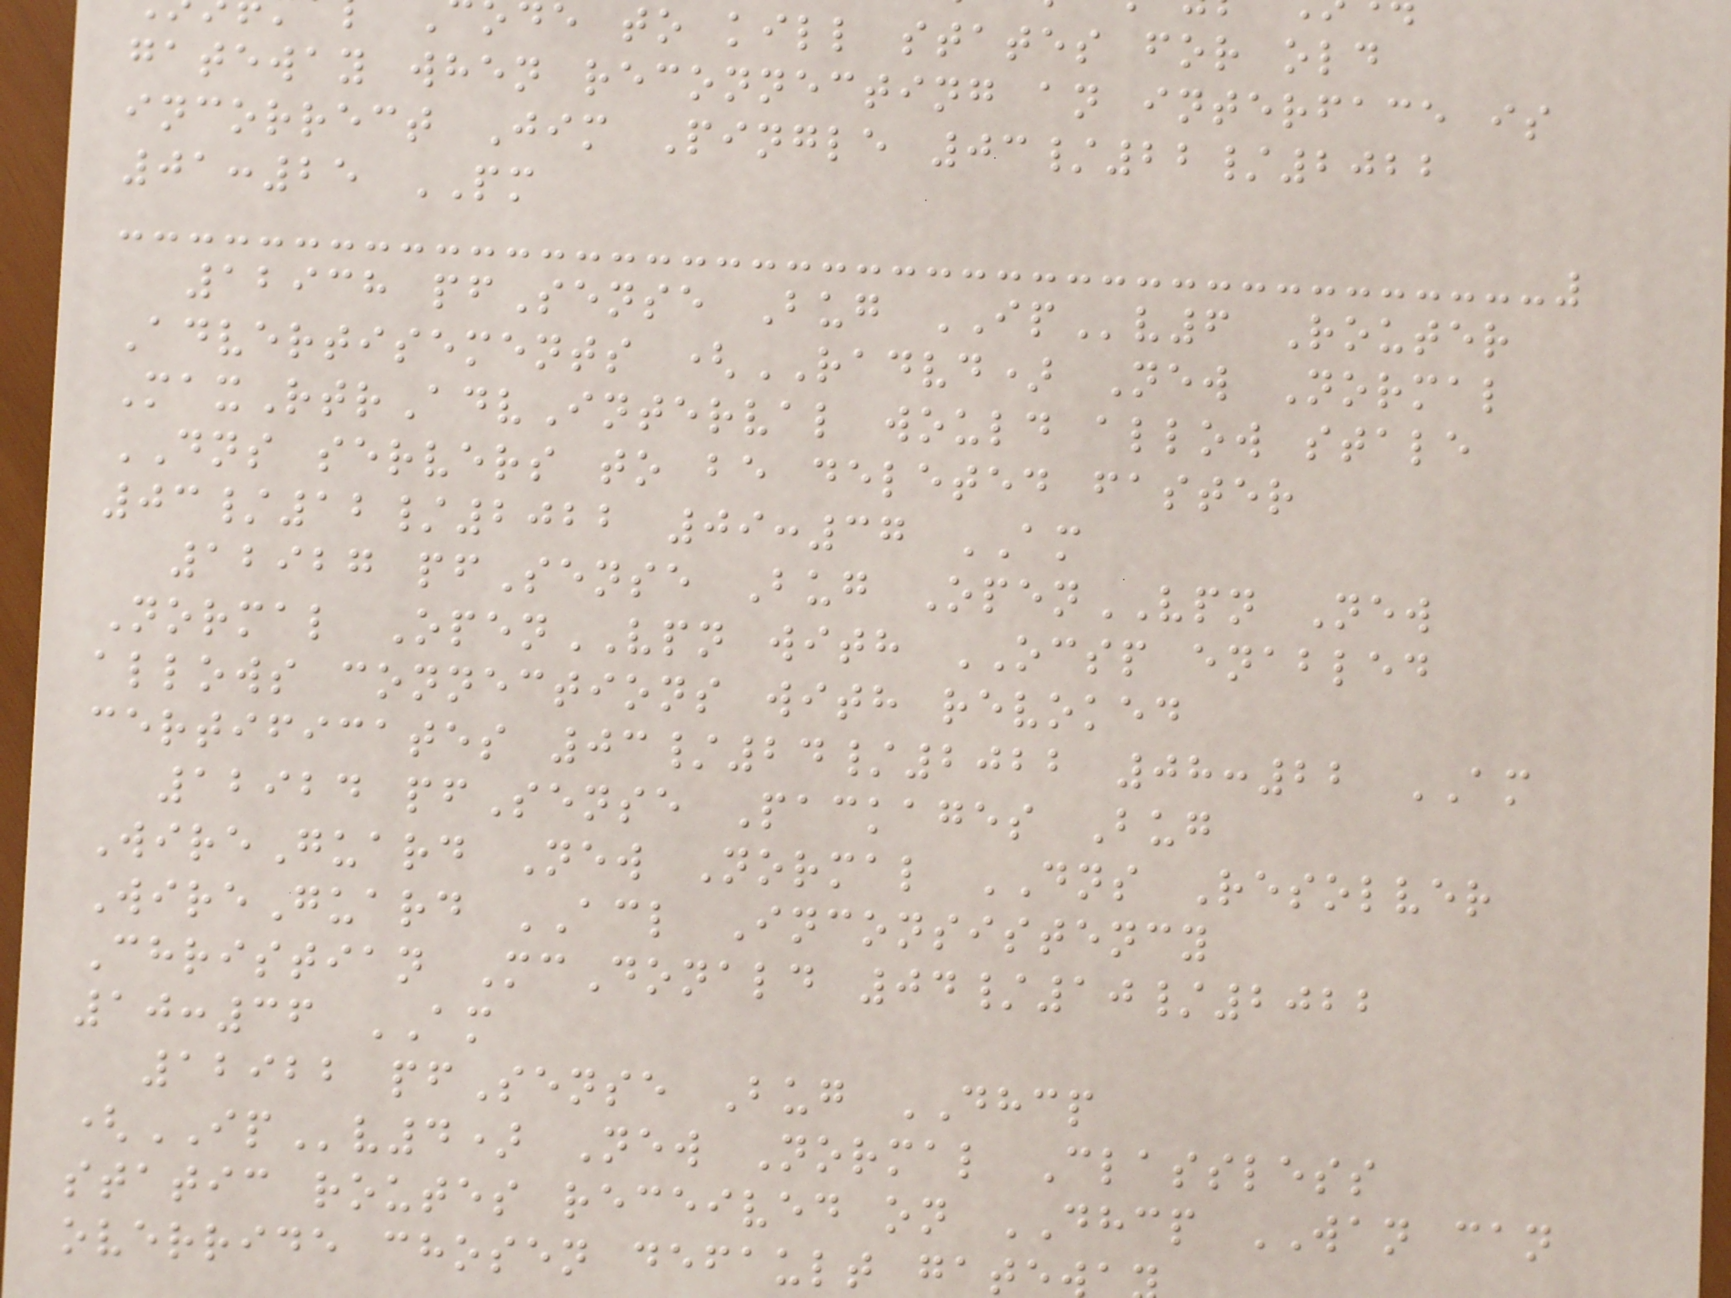de to kill states for old
gateway when reconnecting an interface is
incorrect Jim Pingle 03/22/2022
01:25 PM
12938 pfSense Bug IPv6 Router
Advertisements (RADVD) New Normal
MaxRtrAdvInterval would allow stale
DNS servers to be deleted faster
03/12/2022 09:37 AM
12927 pfSense Bug OpenVPN New
Normal OpenVPN with OCSP enabled
allows connections with revoked
certificates 03/24/2022 08:22 AM
12924 pfSense Packages Bug
WireGuard New Normal DNS Resolver
WireGuard ACL Inconsistency
Christian McDonald 04/10/2022
10:36 AM
12922 pfSense Bug DHCP
(IPv4) New Normal Classless
static routes received on DHCP WAN can
override chosen default gate
